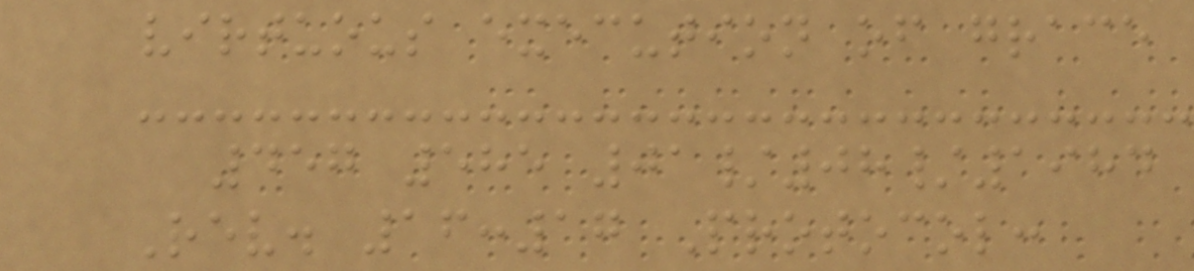virtuous execution of grace
457 585 01/08/1984
Rev. 16:17 Protocol:
